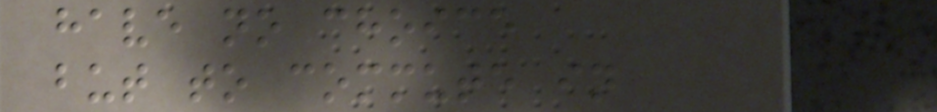have no choice
but to commute in
